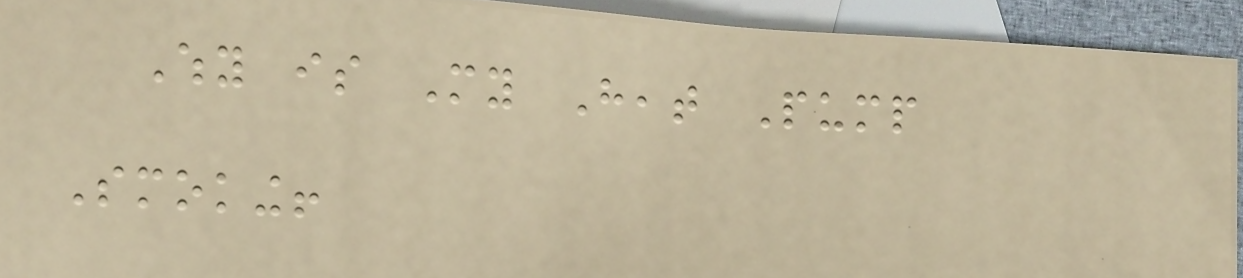Why is My Heat Pump
Smoking!
